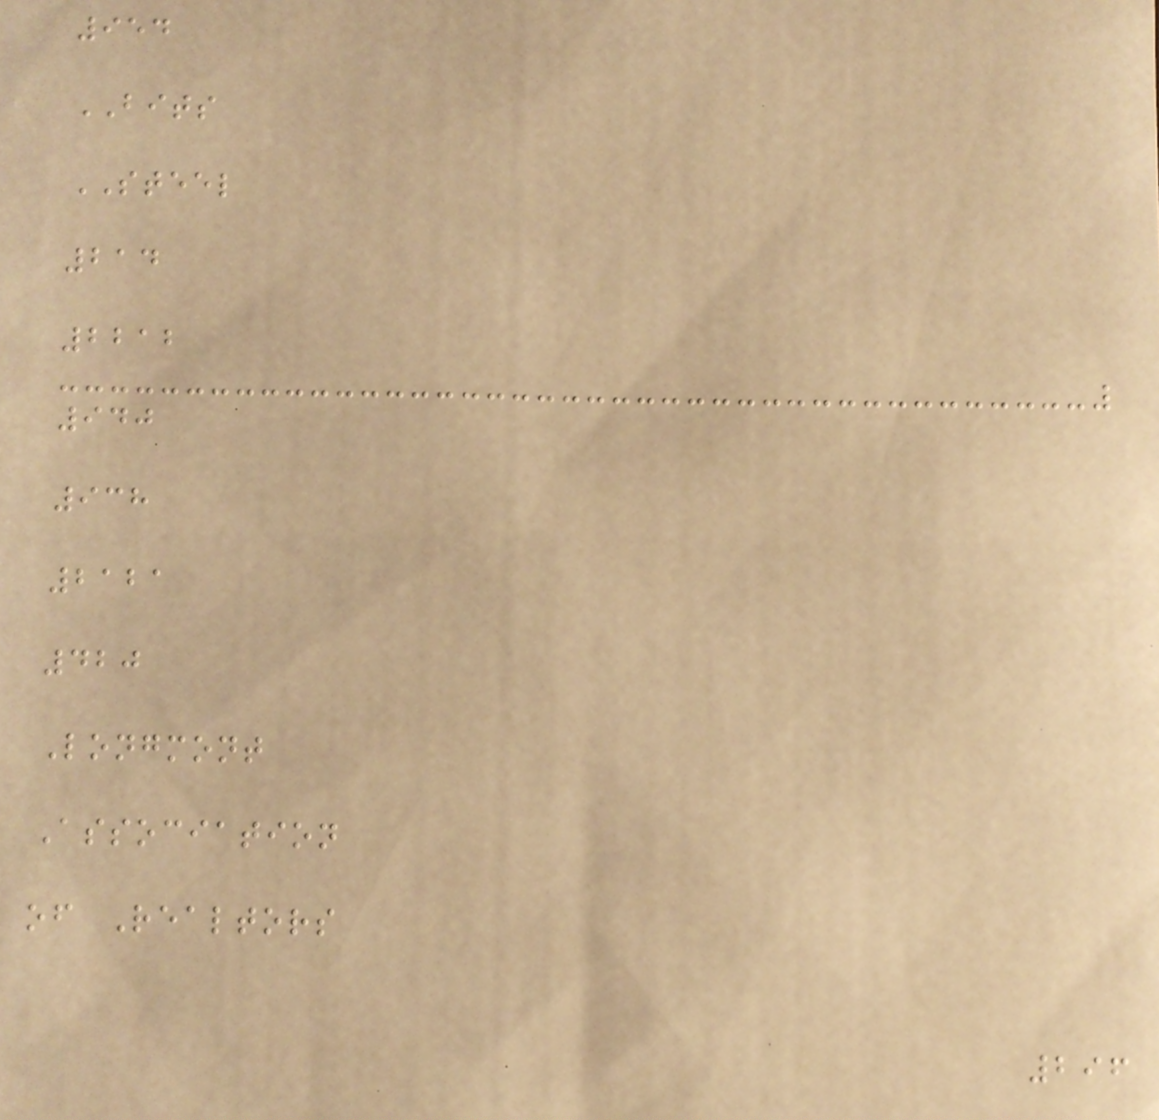954
BITS
STEEL
214
2212
940
938
2121
420
Longmont
Association
of Realtors
296
